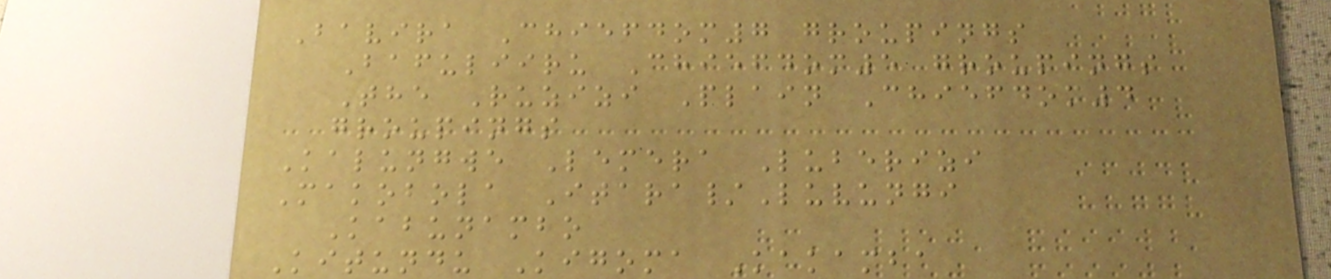Bavira Chiefdom7 groupings
Bafuliiru Chiefdom5 groupings
The Ruzizi Plain Chiefdom4
groupings
Kalungwe Lemera Luberizi
Makobola Itara/Luvungi
Kabunambo
Kitundu Kigoma Kakamba
